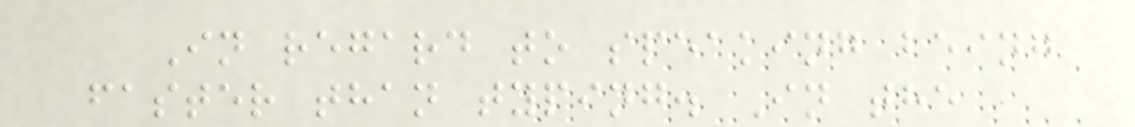In regard to speaking being
faster than typing. In the
